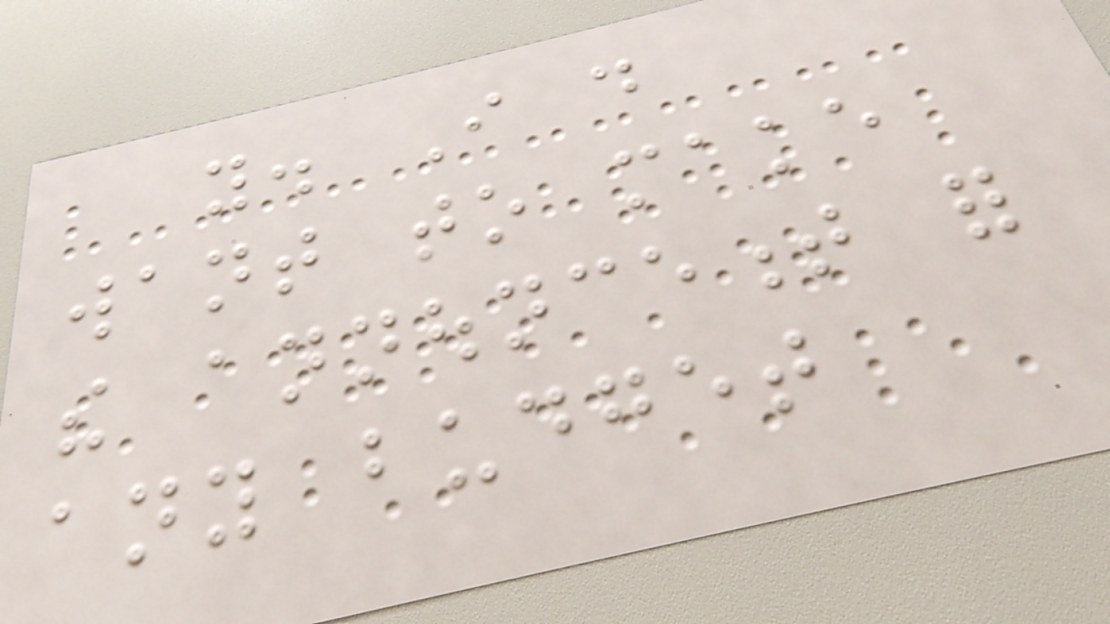you. I do
want to make
the announcement for
any budget
